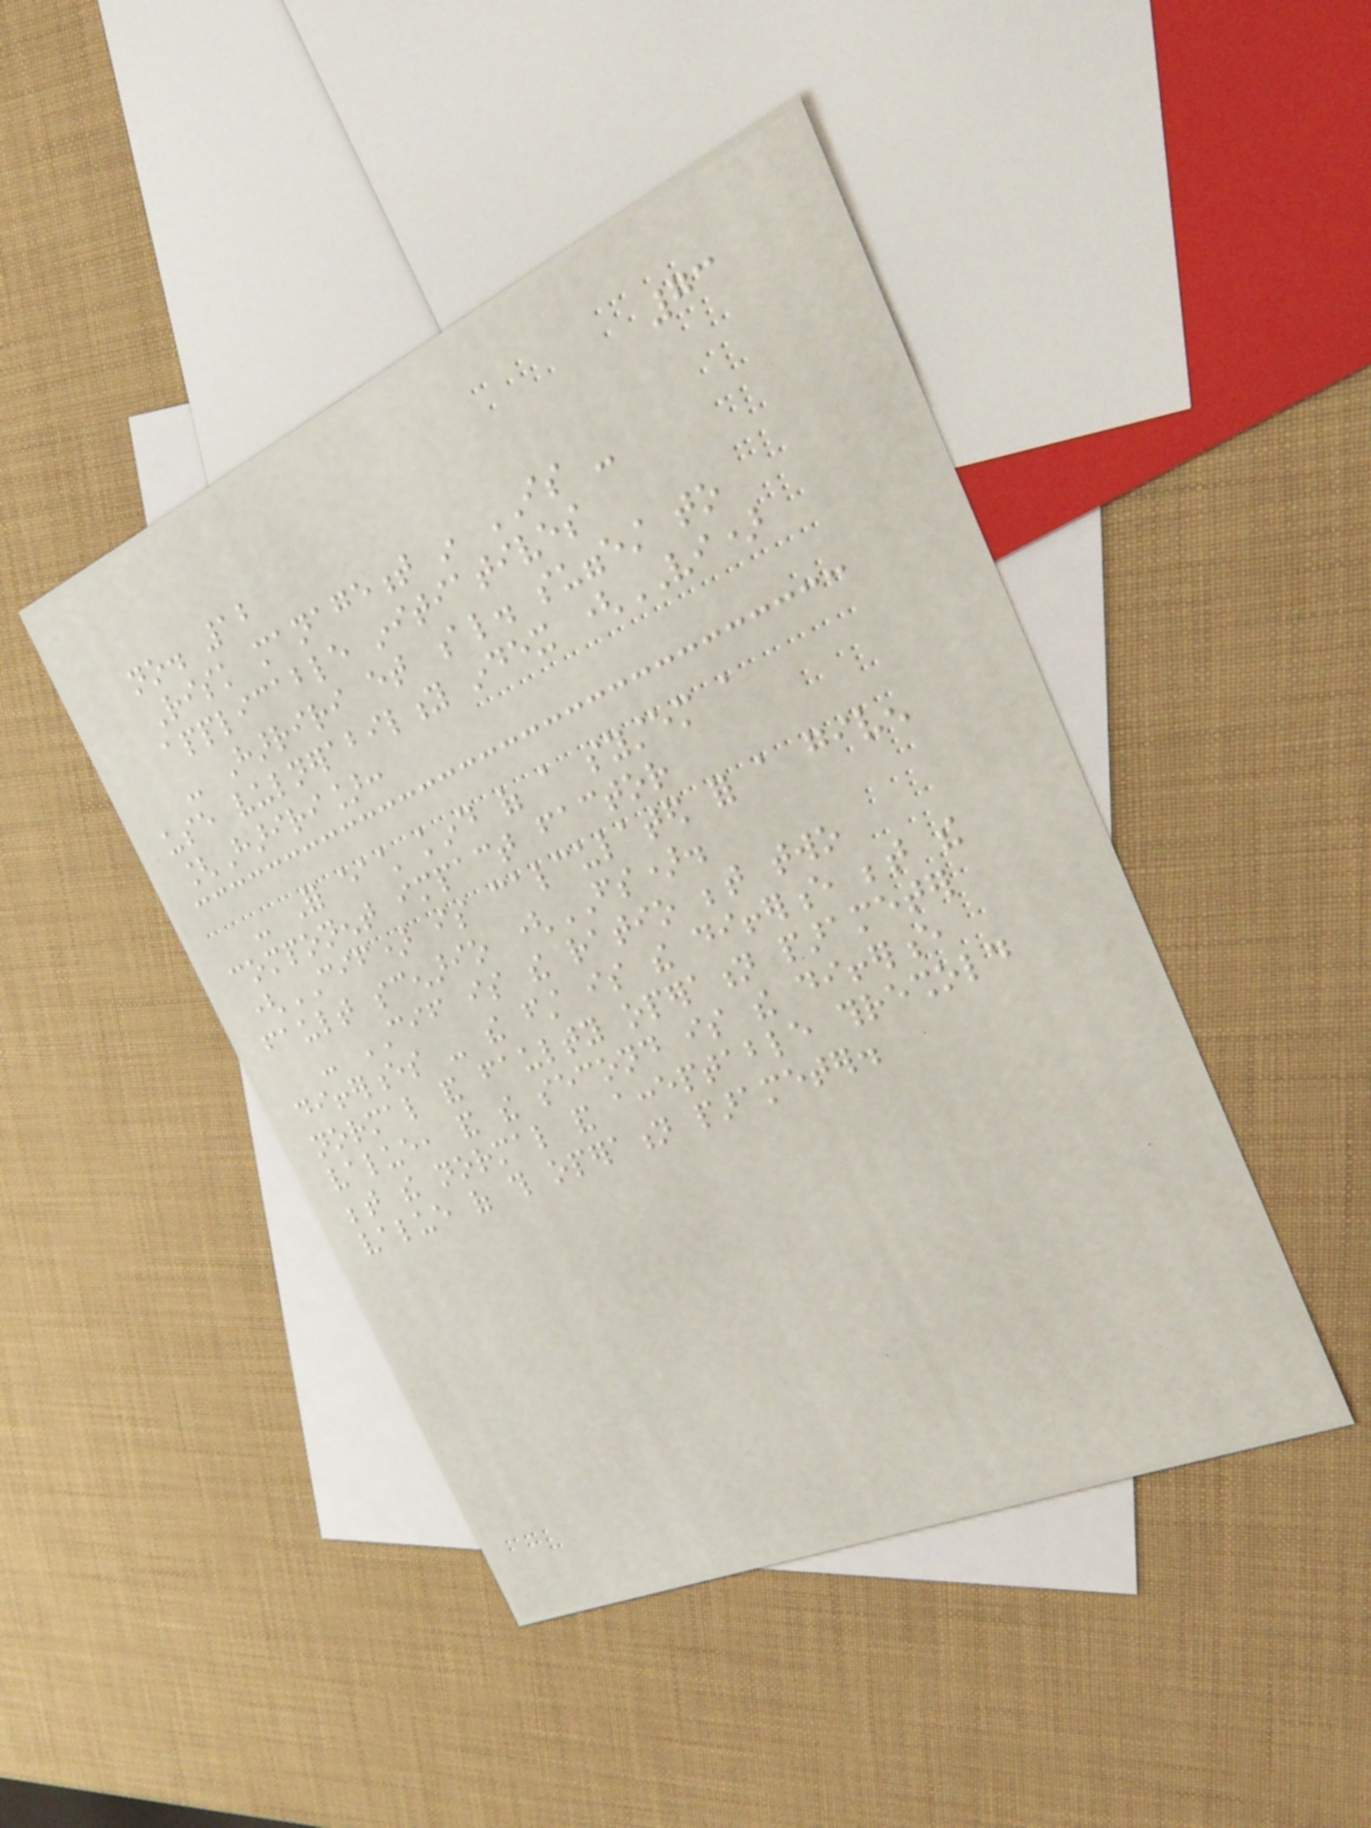73
no. 12
Risk management in IS -
applicable initiatives
- Harriri et al. suggest to
use vulnerability index (VI)
[Hariri]:
- For each kind of a system a
component impact factor
(CIF) is calculated for a given
fault scenario (FS).
- CIF is the ratio between two
differences - the first is the difference between the
normal and faulty operation parameter
value, and the second is the difference
between the normal and acceptable threshold
value of this operation parameter.
